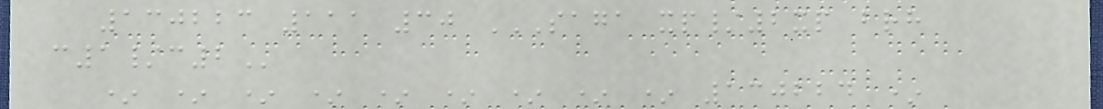130223 111 30 SAGA XP/2XP BRH
C1/C2
* * * * * * * * * 130224 *
